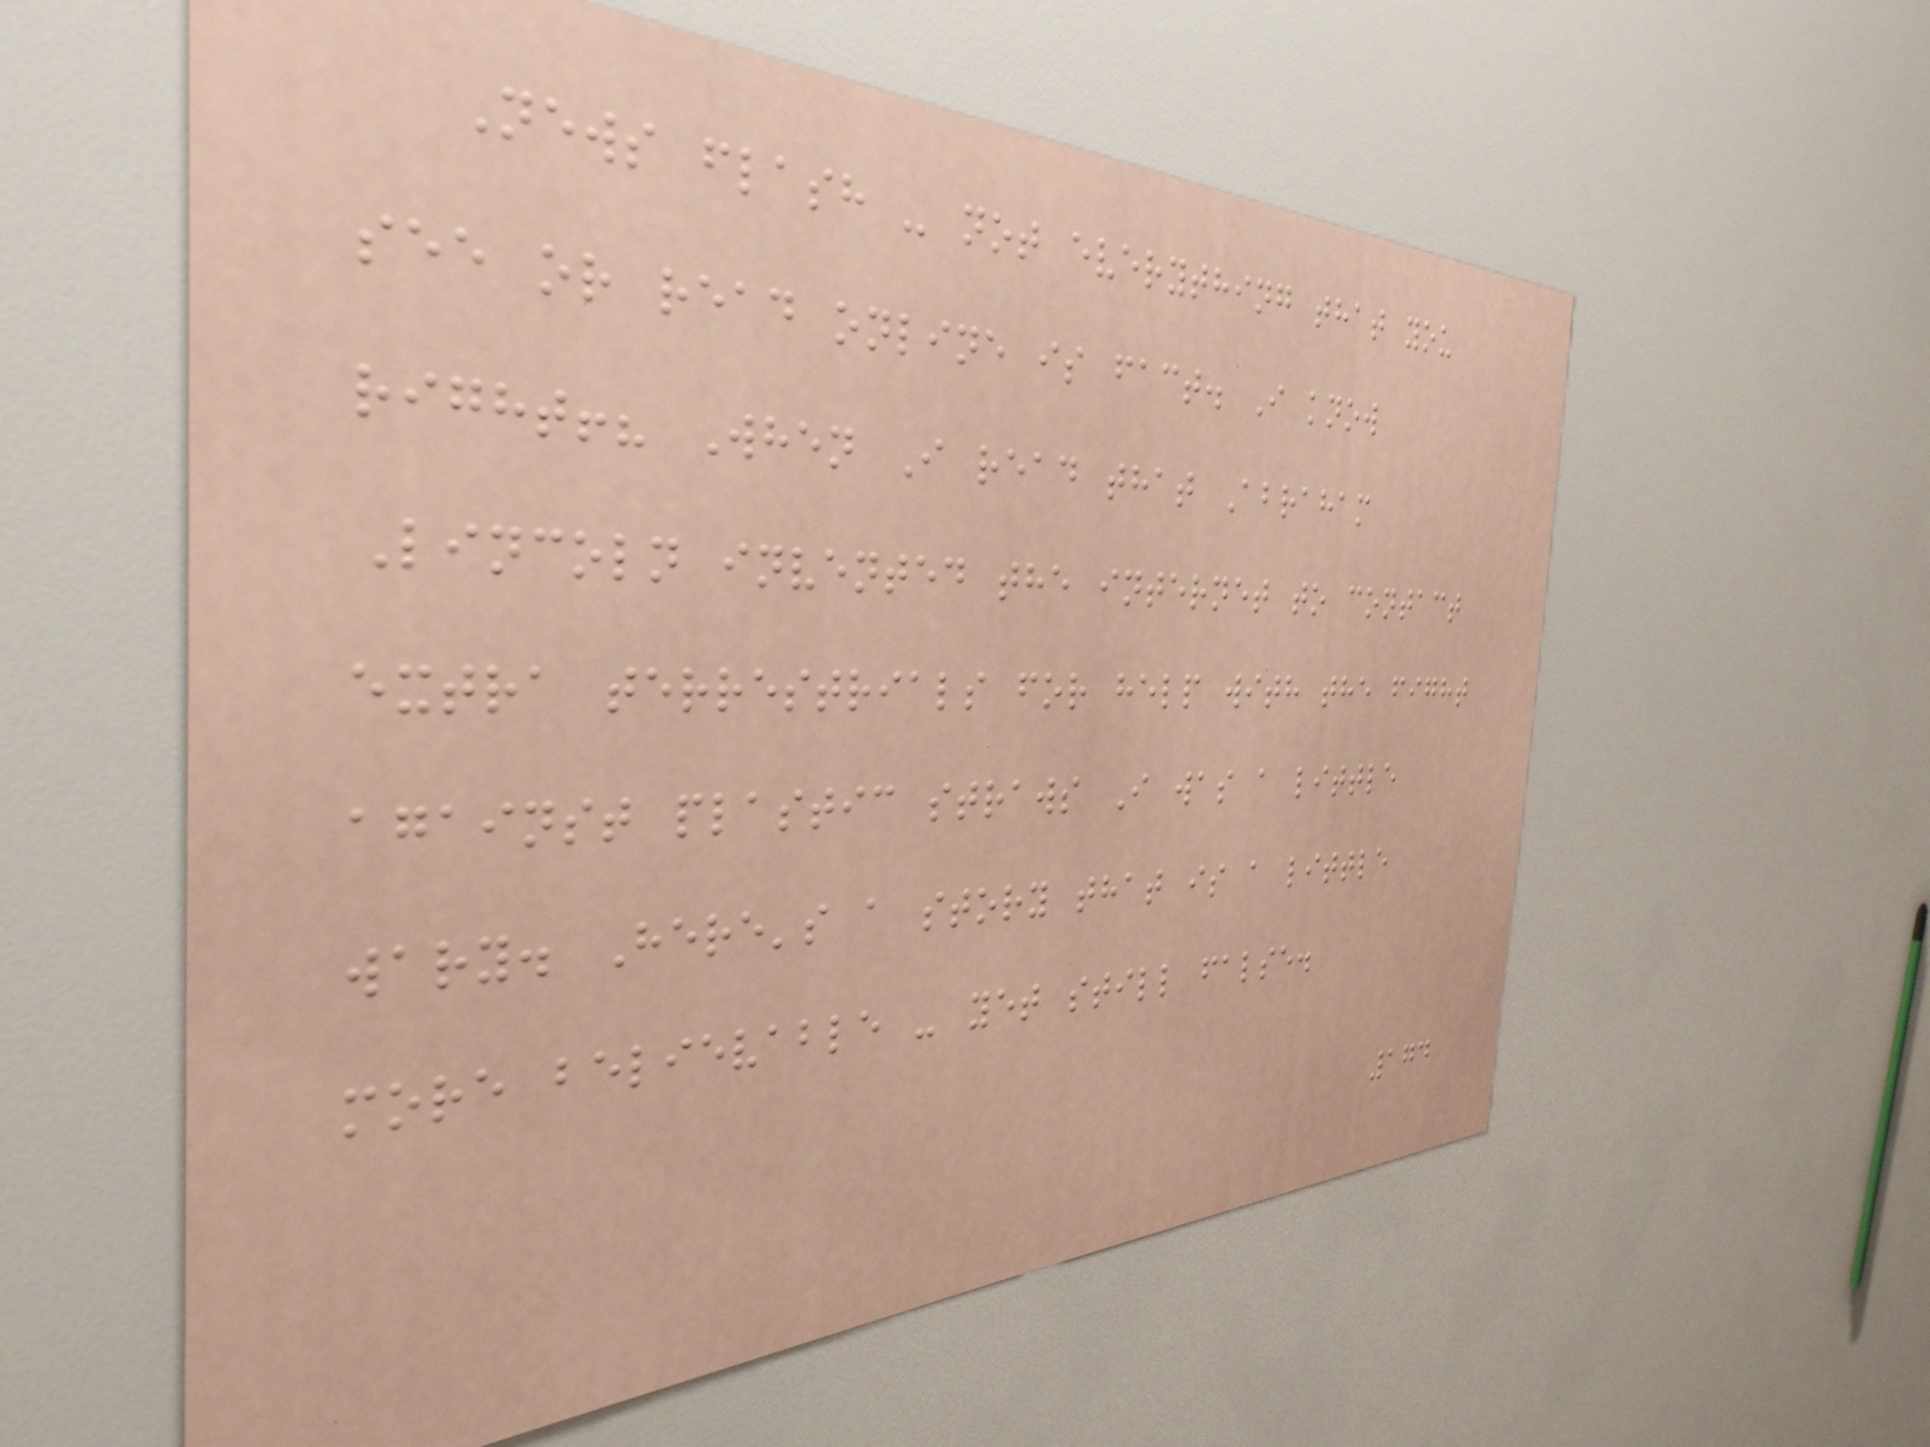News flash - not everything that you
see or read online is fact. I know
right!? When I read that Abraham
Lincoln invented the internet to contact
extra terrestrials for help with the fight
against plastic straws I was a little
wary. Here's a story that is a little
more believable - yet still false.
174
